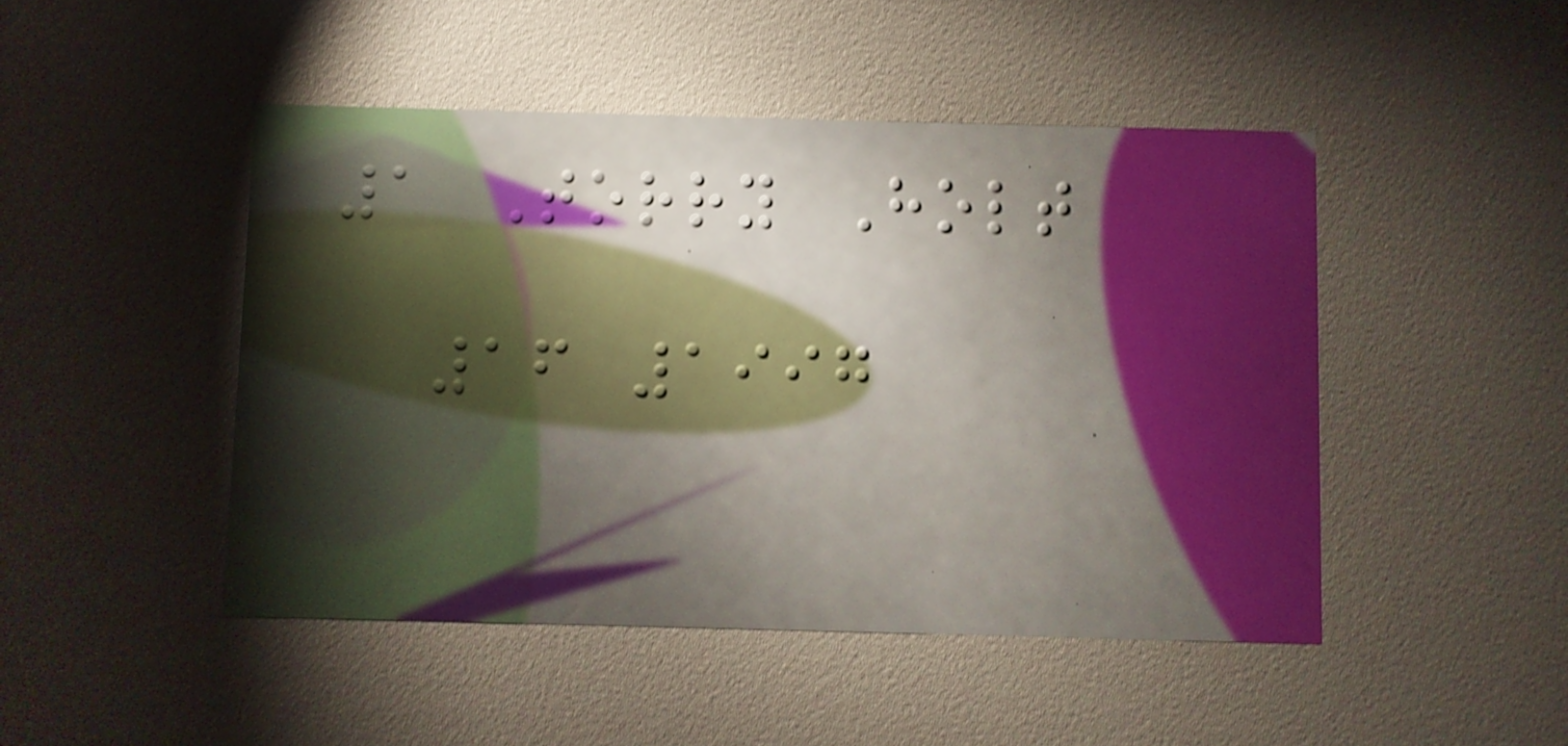1 Torry Holt
16 1997
